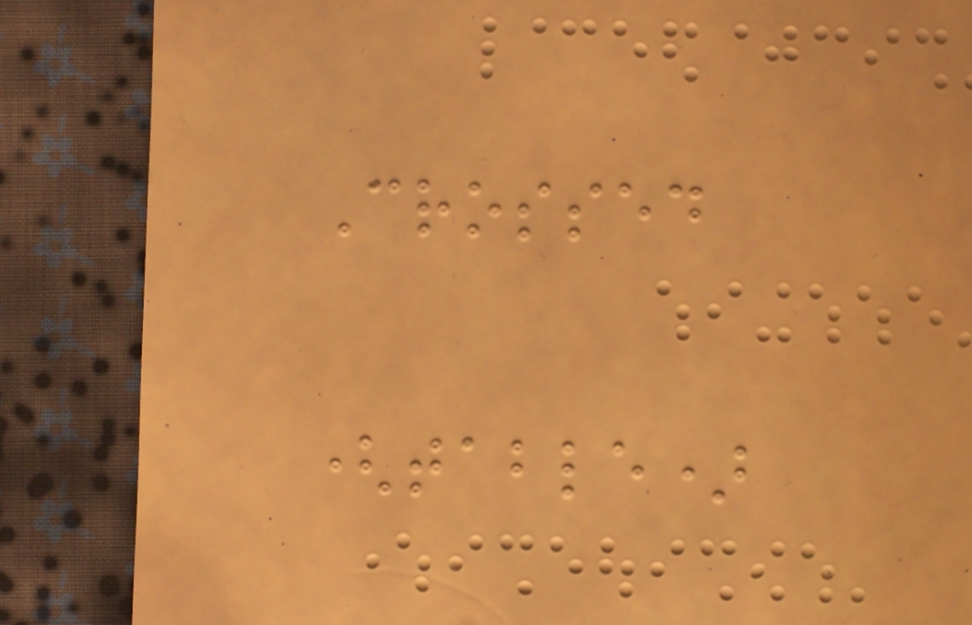Crossed
(table)
